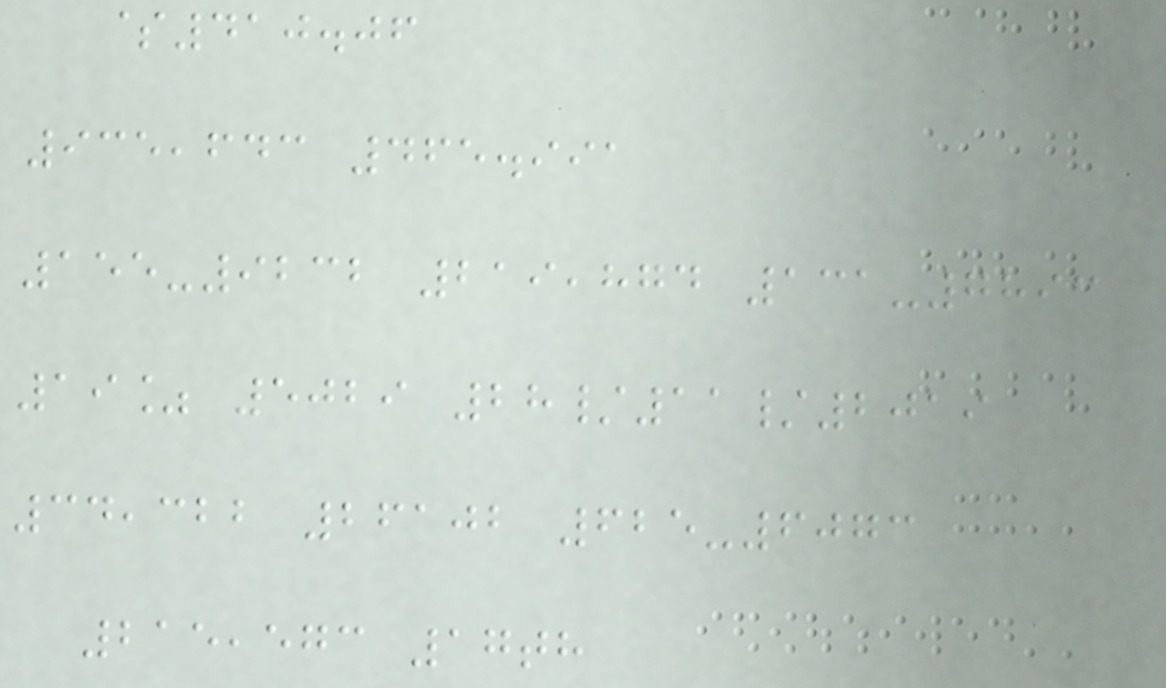$410.06
935,643 465.991
155-9232 219,874 131-7893
19% 5029 28/11/2019
34,322 26102 625-6073
215,573 17th
